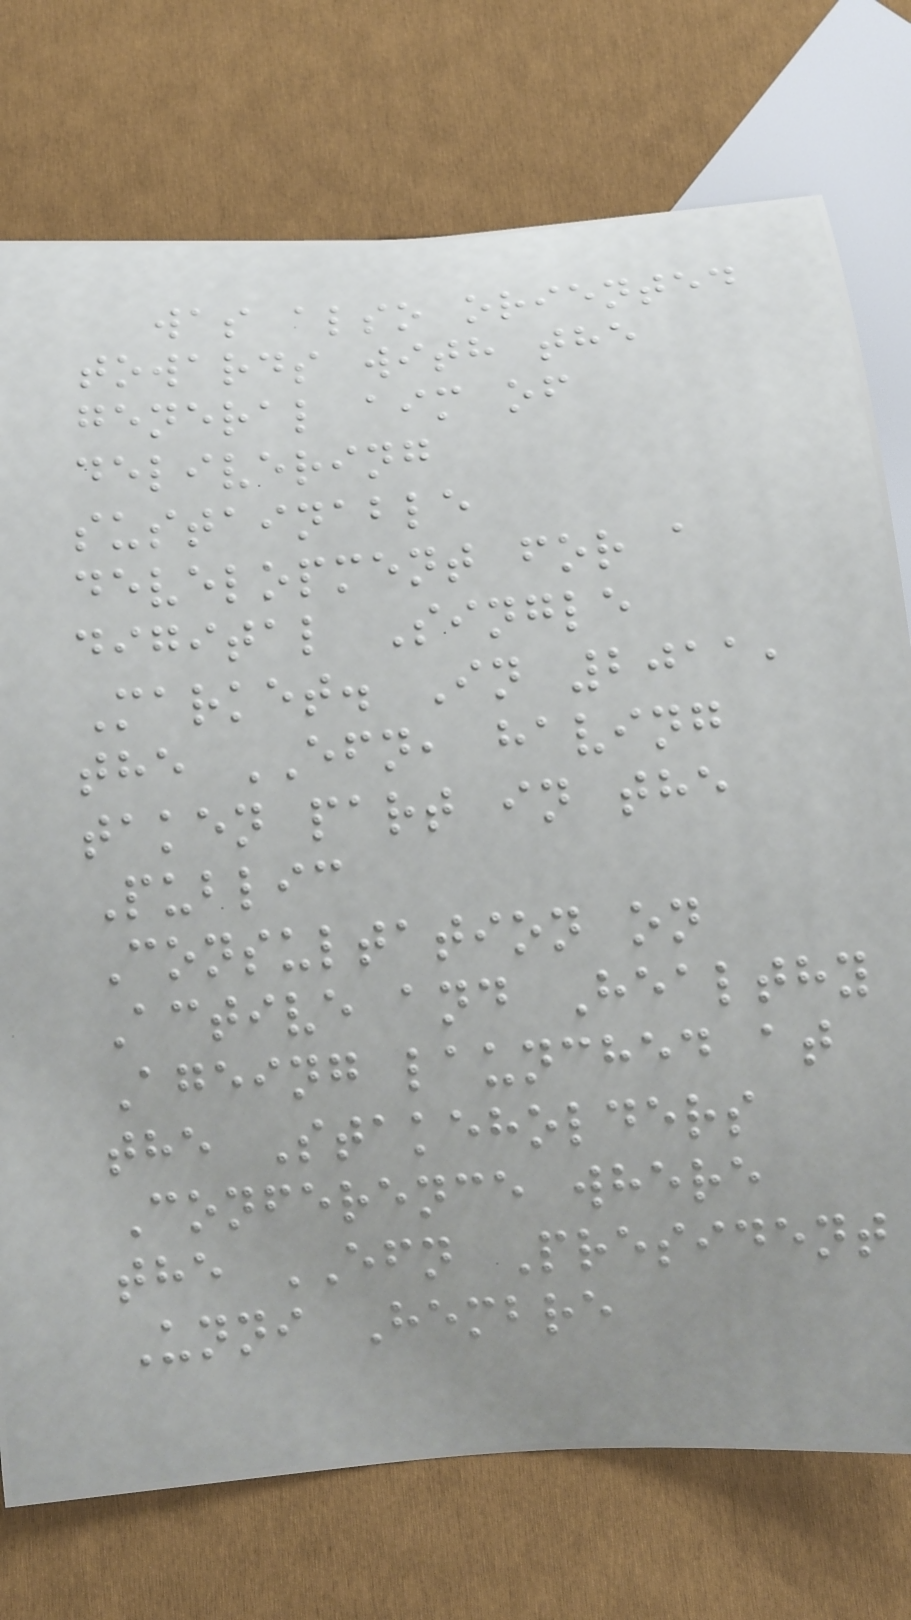was also oriented
towards with the
general aim of
delivering
sustainable
development for a
digital Single
Market. In 2011,
the EFN, having
taken part in the
Public
Consultation on
Active and Healthy
Ageing launched at
the Stakeholders
Conference where
the EFN President
Unni Hembre
